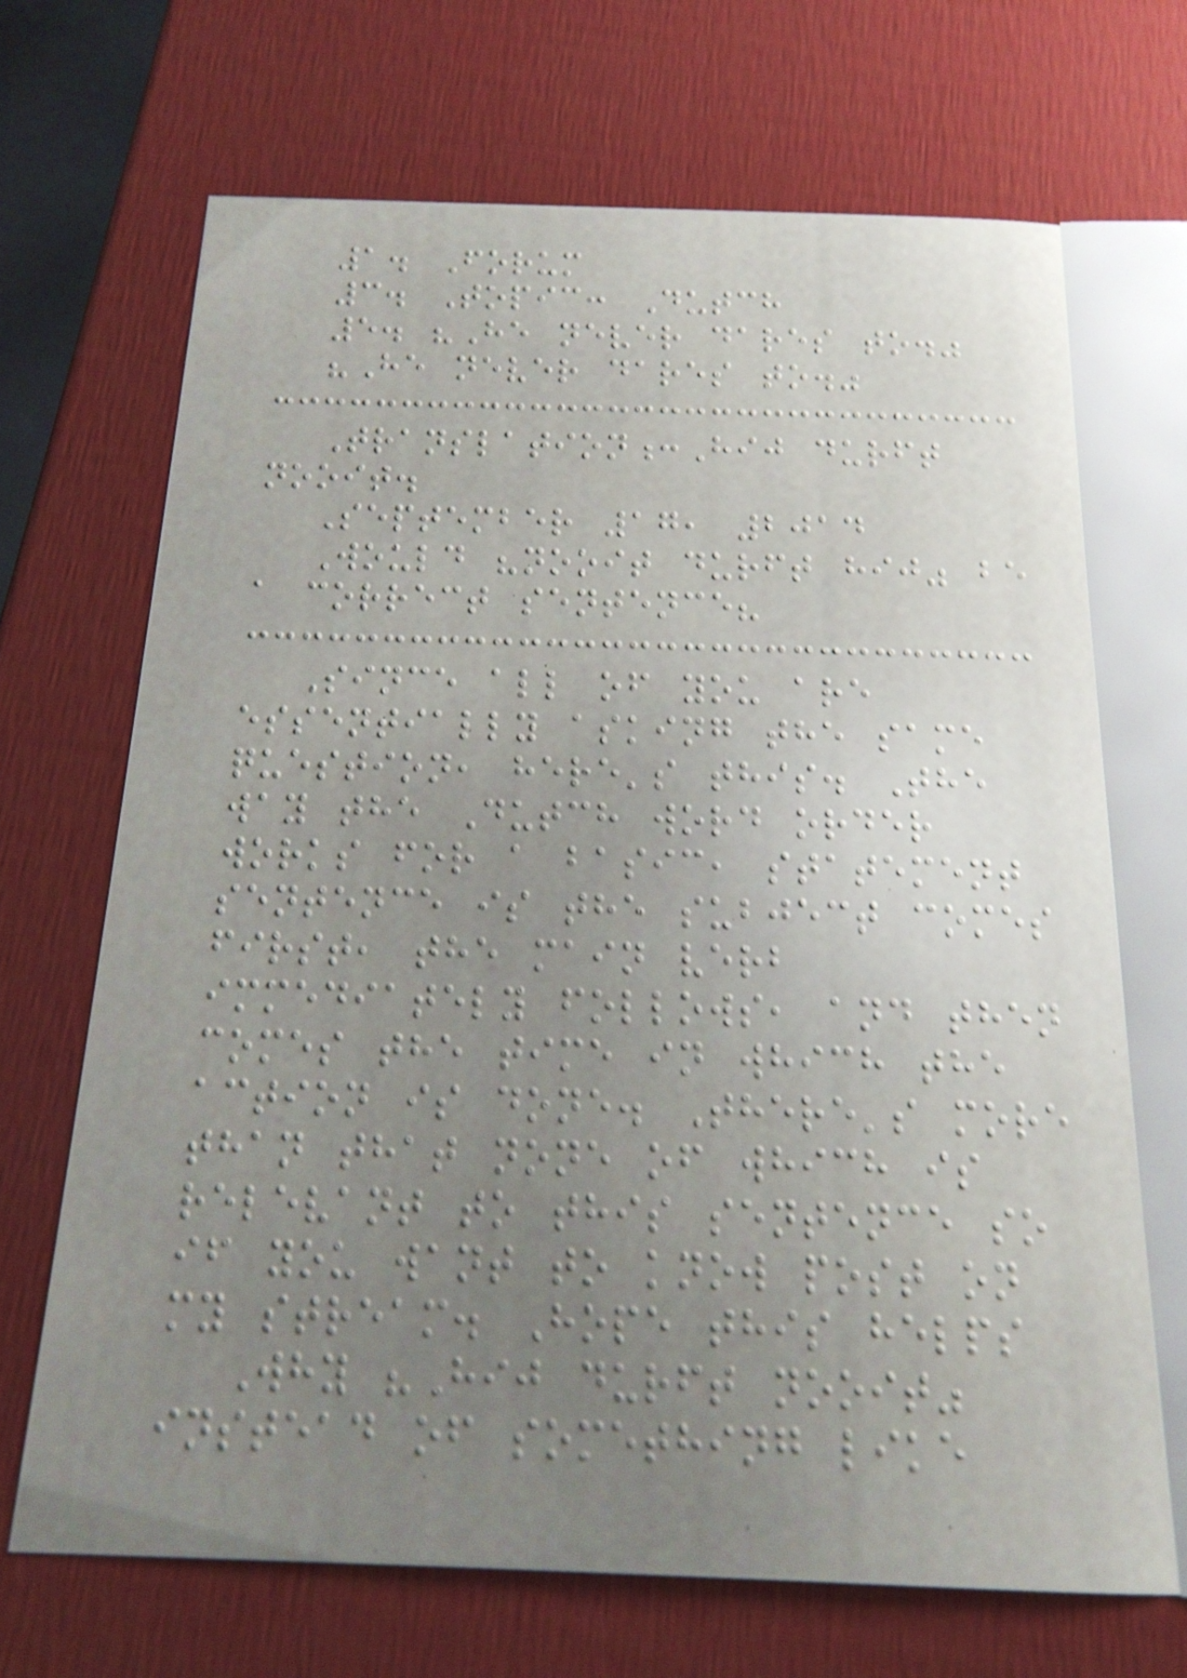1. Forum
3. Topic: Dutch
5. "He never dares to."
"He never dares to."
Translation:Hij durft
nooit.
September 17, 2014
Would "nooit durft hij" be
a correct sentence?
Since all of you are
essentially asking the same
question, here's this. The
way the Dutch word order
works for a basic, statement
sentence is the subject comes
first, the main verb
immediately follows, and then
comes the time in which the
action is done. There's more
than that none of which is
relevant to this sentence so
if you want to know post on
my stream. Hope this helps
Why "Hij durft nooit"
instead of something like
